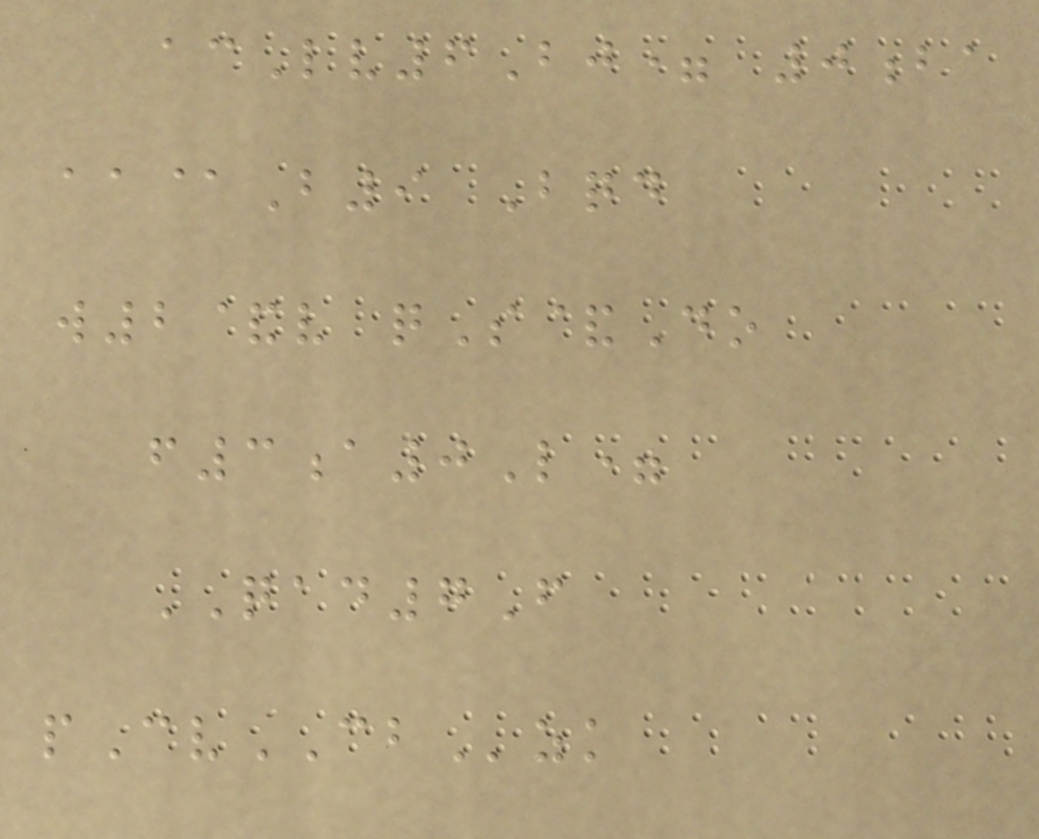acLv6Bj= 0ba
aa@B9 Bqd
w2&v qS&Do
f3a0L=
QAD7F
pCvCBzk
